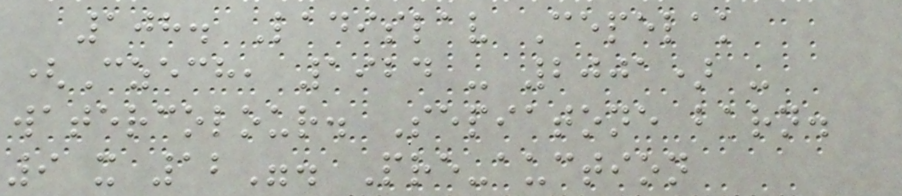108. Ladislav Cepelak
(Czech, 1924 - 2001) -
watercolour. Sepiatone barn.
9 x 12". Pre-auction
